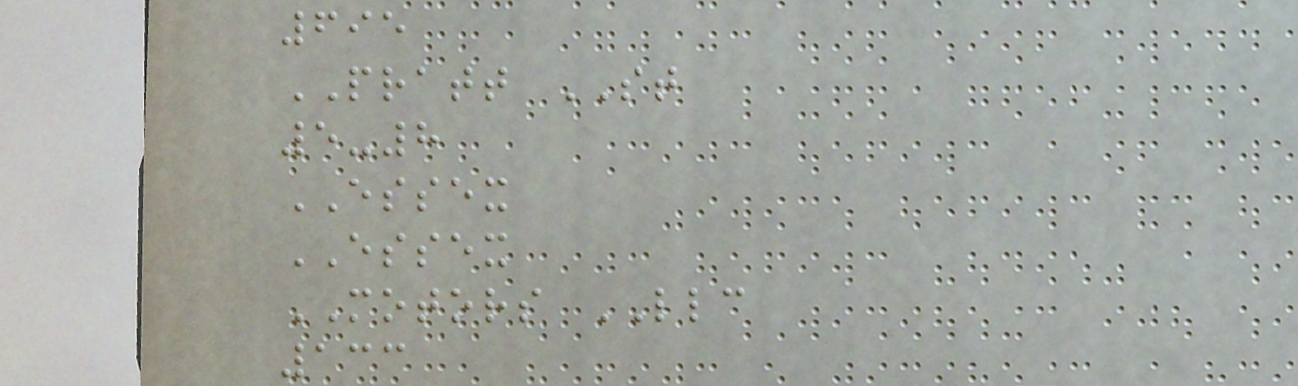695
PRATT ST
5-8
ESSEX
ESSEX
MOTORS LLC
133
